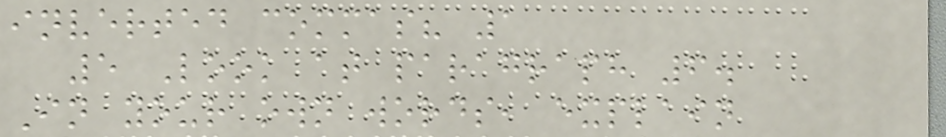inverted commas? 1
5 Look at paragraph 6.
In your own words, explain
